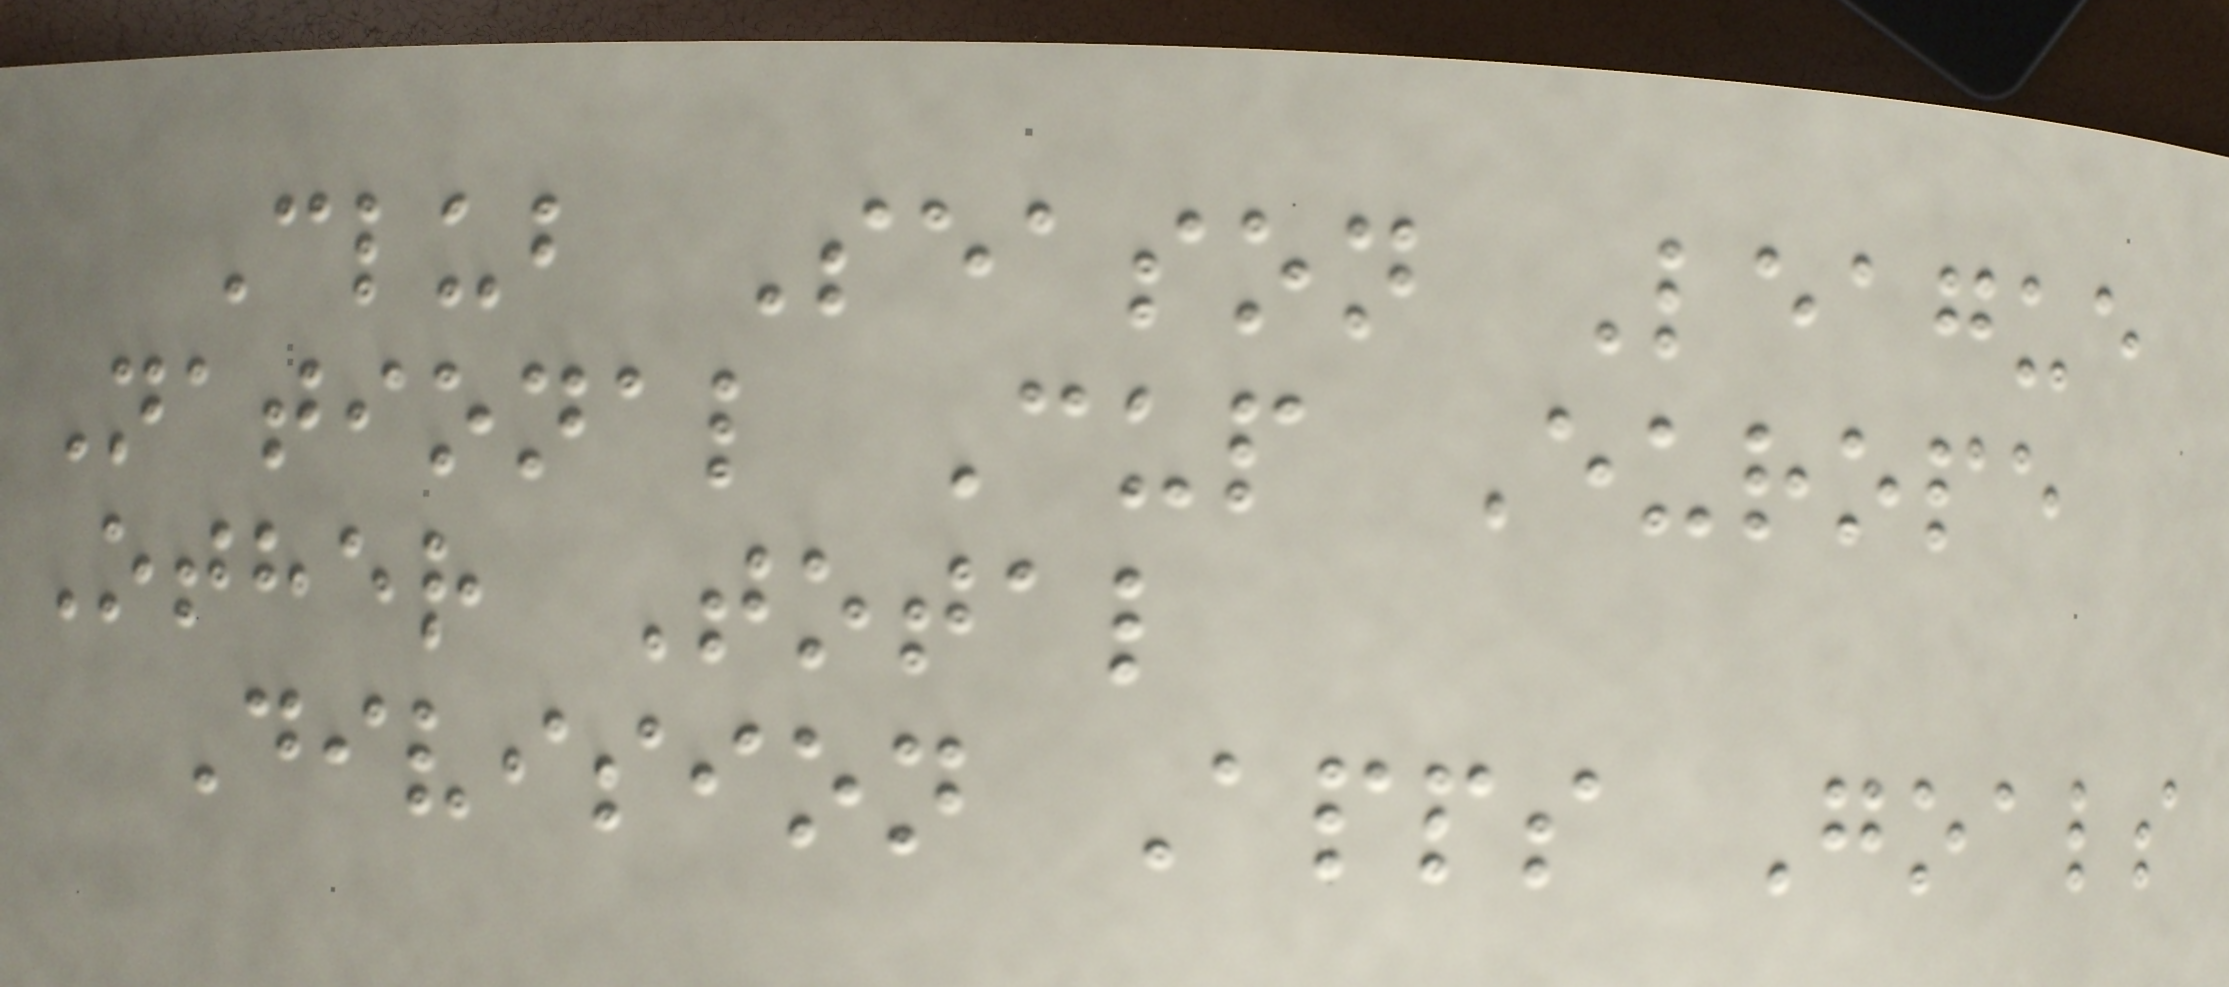Club Season League
National Cup Europe
Other Total
Division Apps Goals
